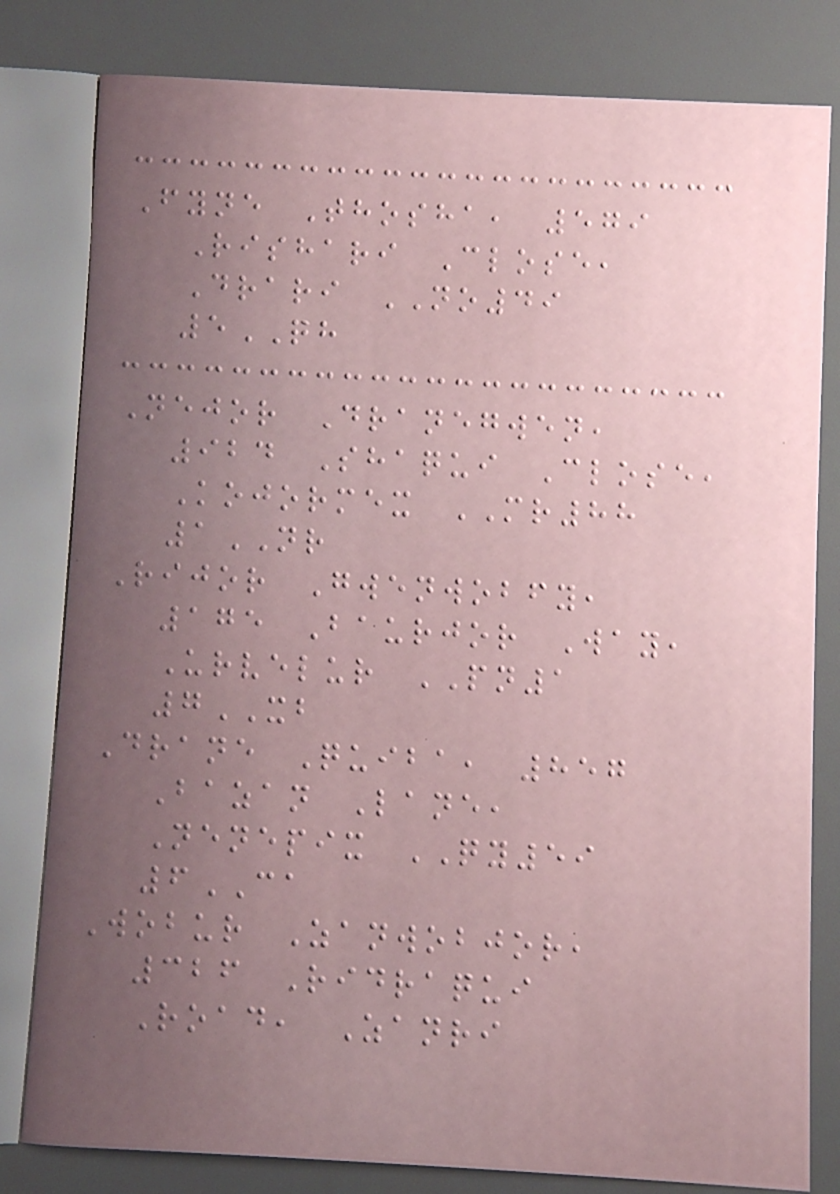Fyne Thosha, 579
Rishari Close,
Drari NO49
5QH
Nejor Dranegwen,
924 Shaqui Close,
Kojormex MR88
1NR
Rijor Gwenwobfy,
175 Baurjor Way,
Urvelur PN1
7XB
Drane Quiba, 857
Bazan Lane,
Nenepix QY59
6CA
Wobur Zanwobjor,
326 Ridraqui
Road, Zanri
